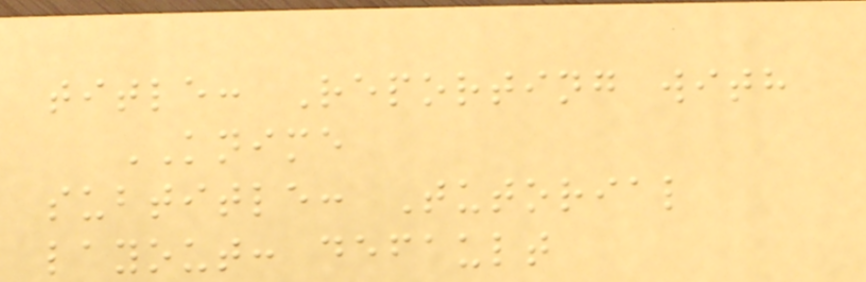title: Reporting with
KNIME
subtitle: Tutorial
layout: default
